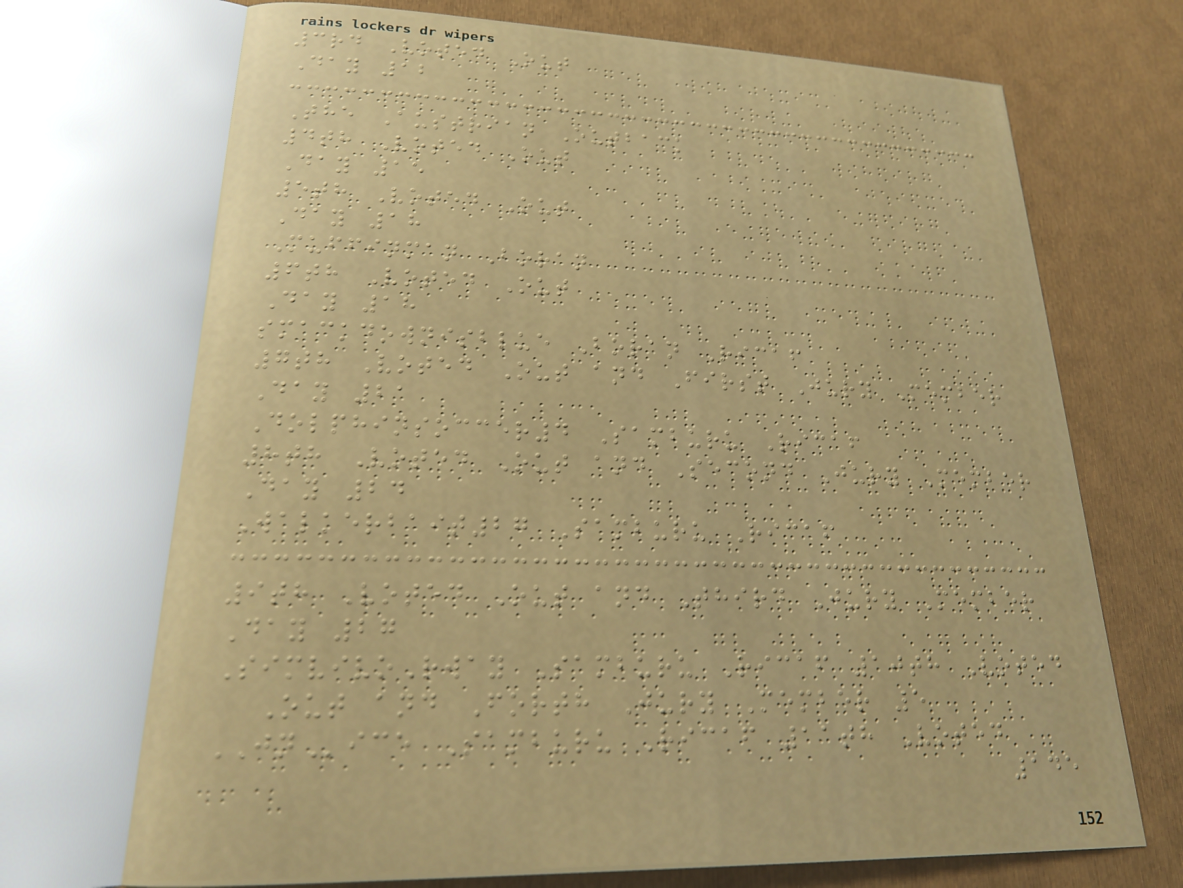3rd Voted Out
Day 12
The Austrian Outback
4th Voted Out
Day 15
5th Voted Out
Day 18
Muffinman Boran
6th Voted Out
Day 18
smackdownisblue Boran Ricaf
7th Voted Out and First Jury Member
Day 21
Dolphinsoccer4 Samburu Ricaf
8th Voted Out and Second Jury Member
Day 24
Walkerbait27 Samburu Ricaf
9th Voted Out and Third Jury Member
Day 27
SimvivoRway Samburu Ricaf 10th Voted
Out and Forth Jury Member 5
JNice Samburu Ricaf 11th Voted
145
